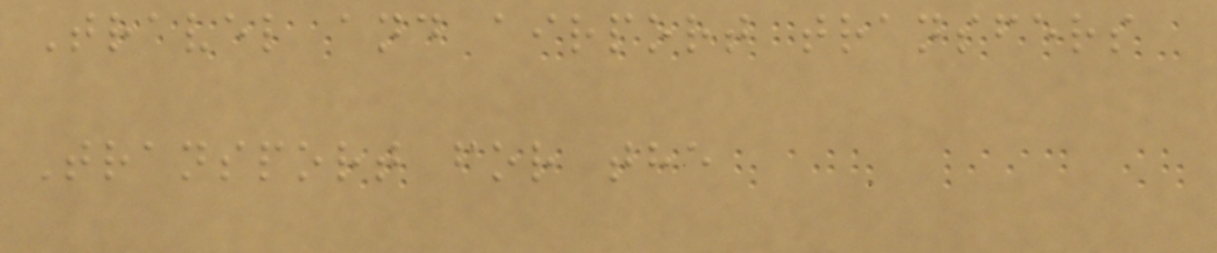Travel and airport transfers
Transport for the
